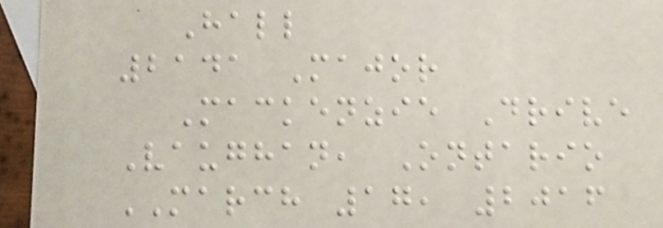Hall
2141 Major
Mackenzie Drive
Vaughan, Ontario
MARCH 17, 2016
